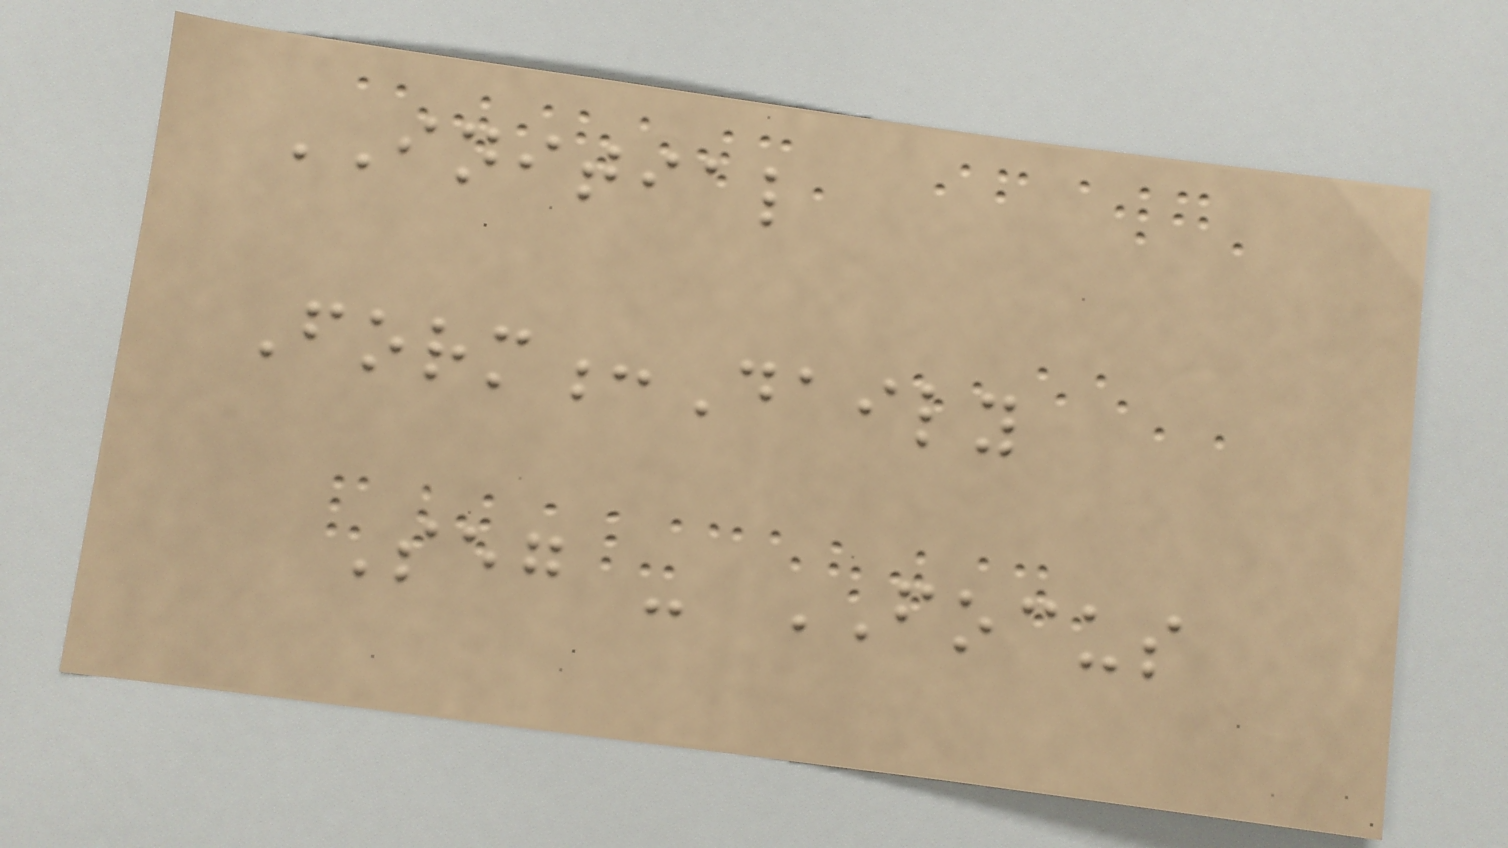INITIAL
Form:Daily
Seg - FOCUS
